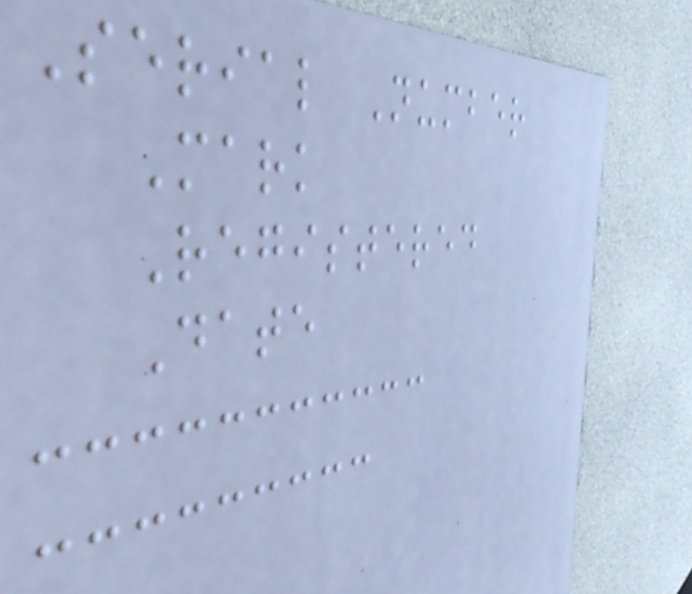Serial Number
Mark
Registered
Date
